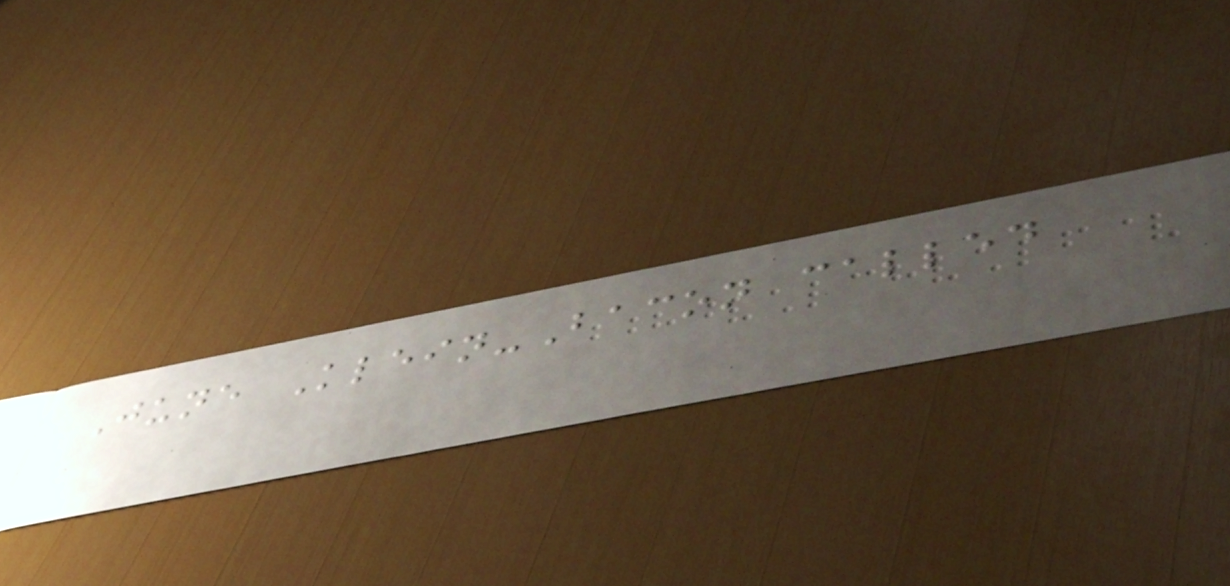June Klein-Bacon called
